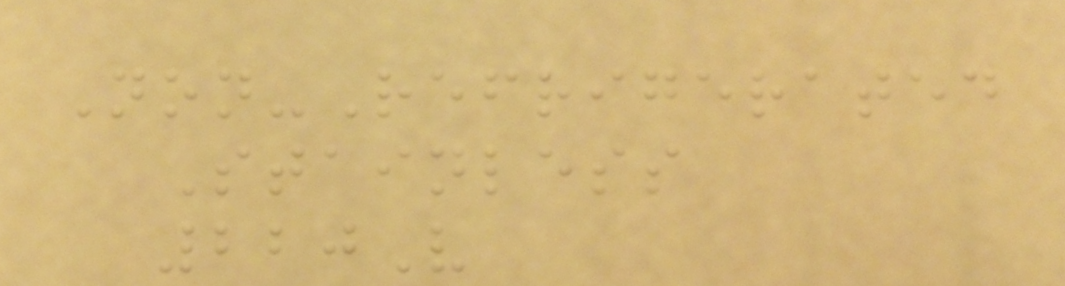Non-Refrigerated
Stainless
220V
